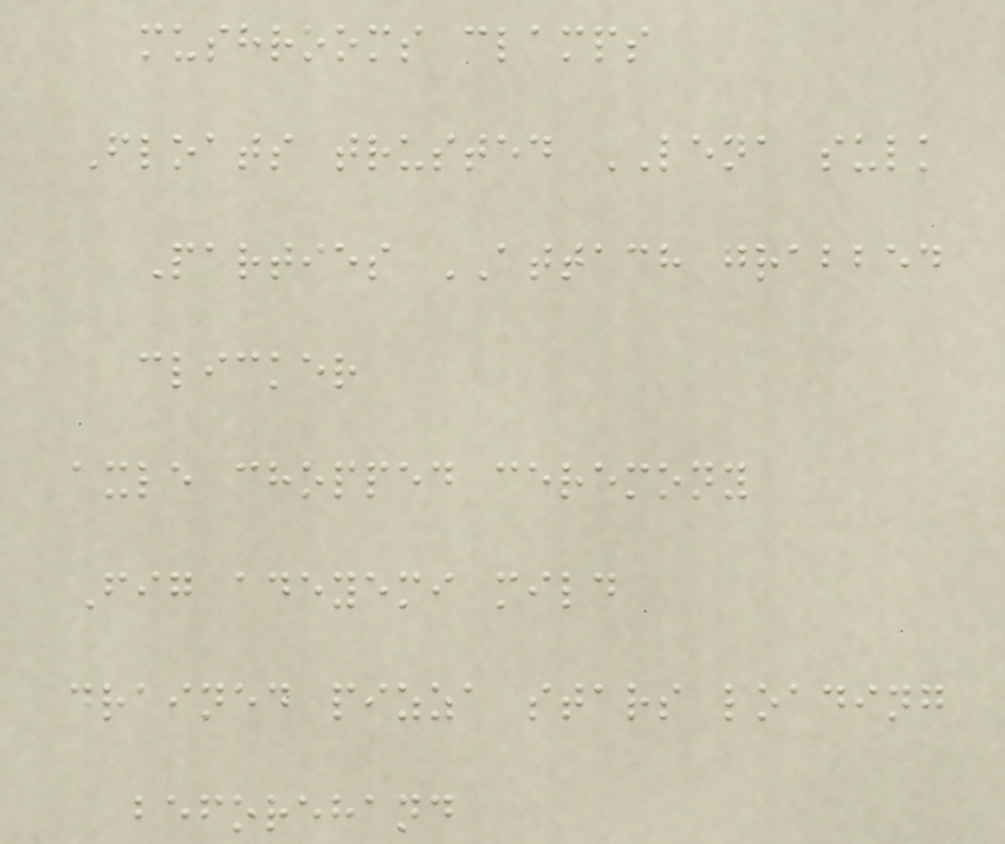mushrooms clamps
Floats trusted LENA sulk
Parties ATTACH grabbed
clicker
axle chopped ceremony
Fig adeyemi mild
drained pizza stars loading
beforehand
